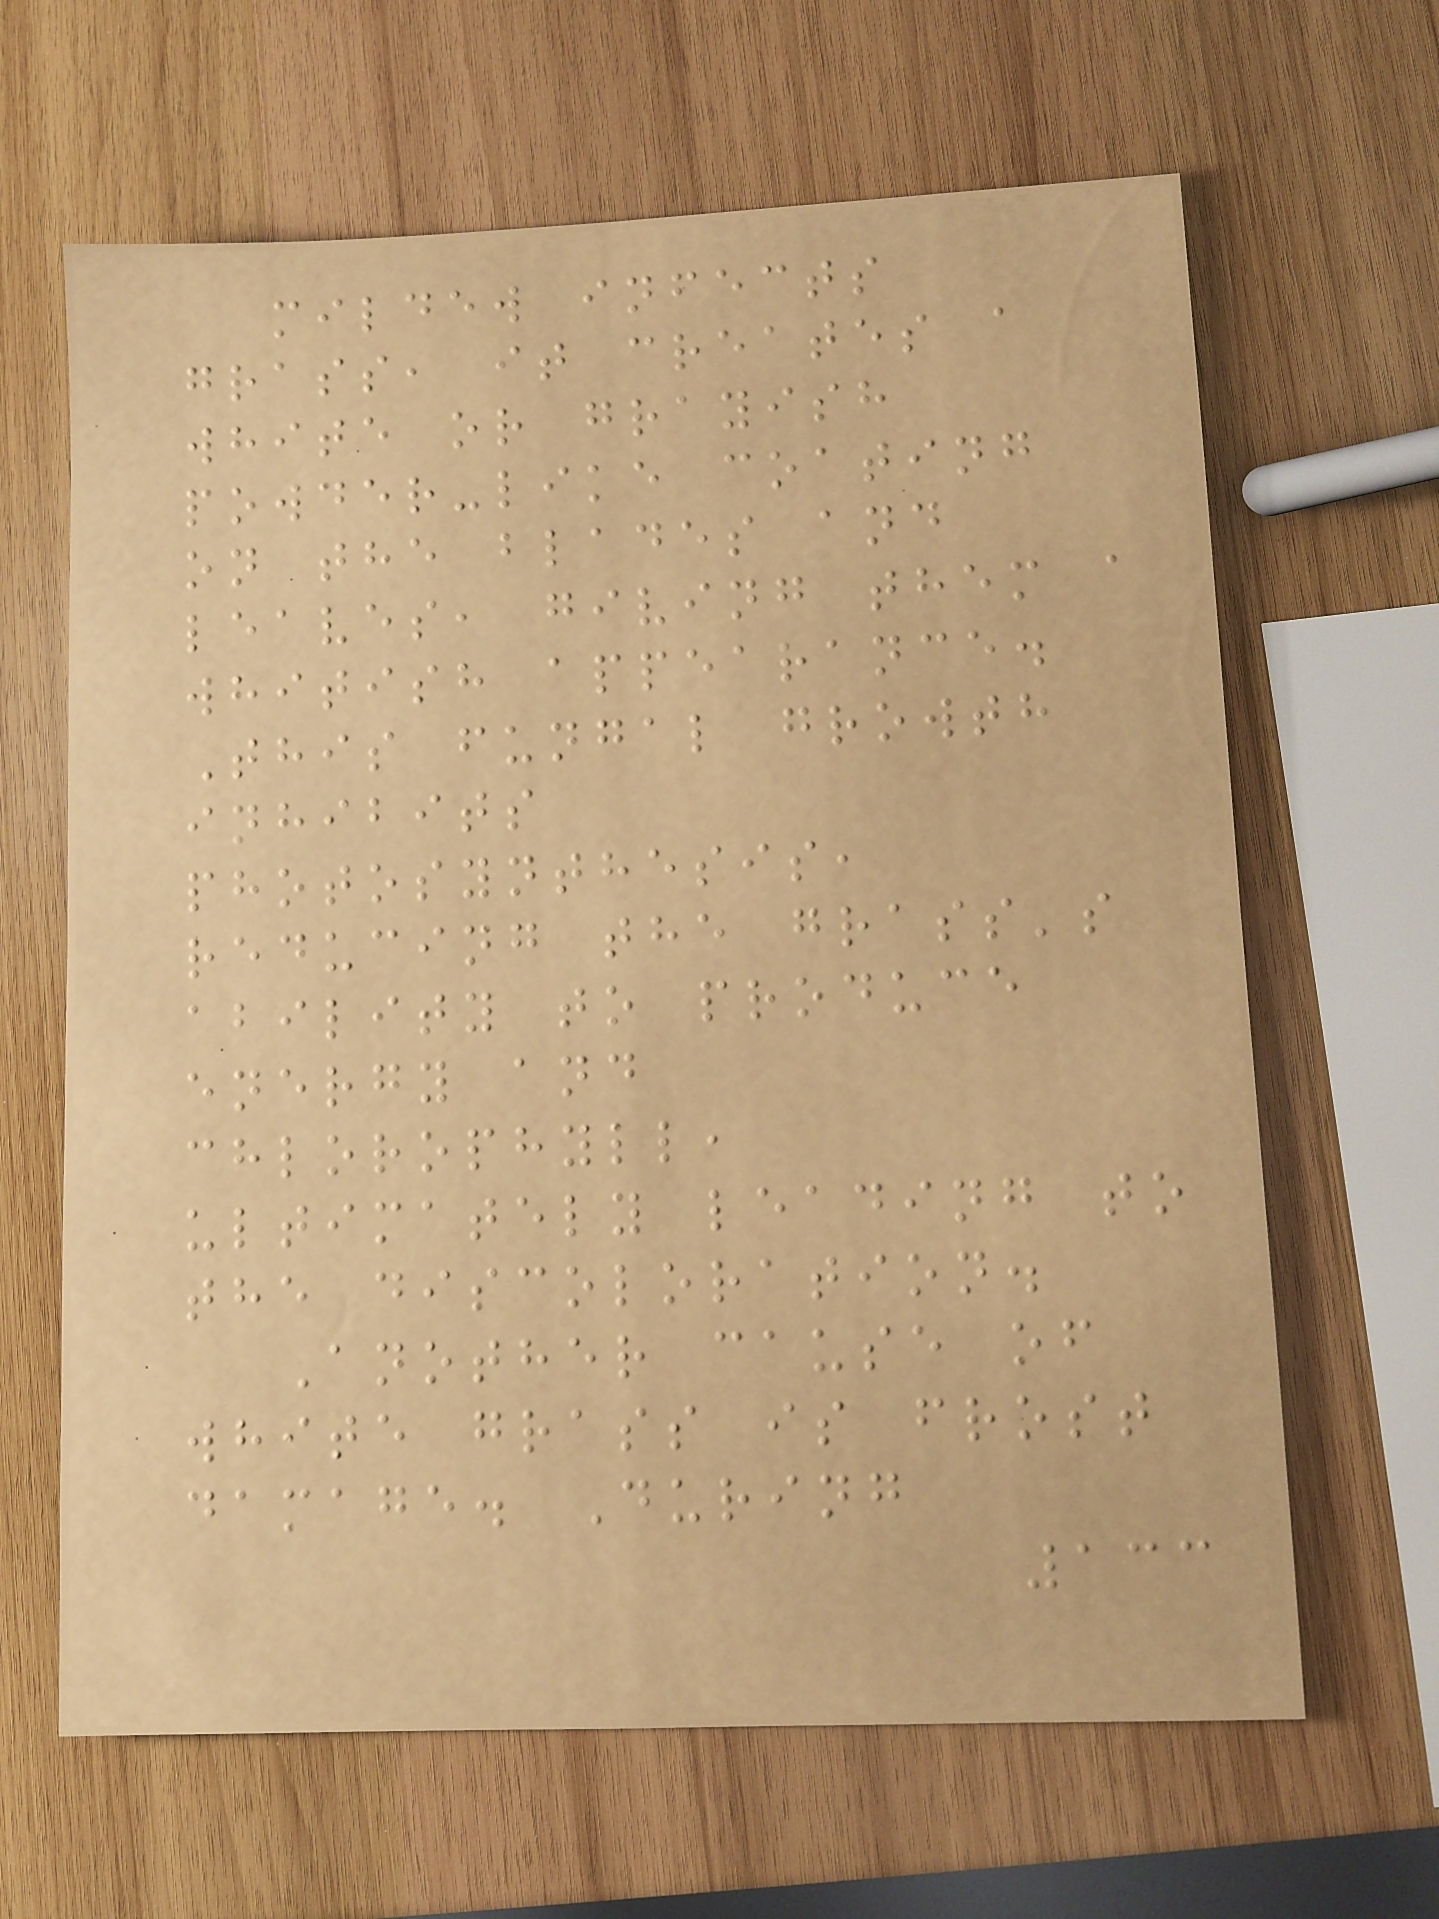mildew infects
grass, it creates a
white or grayish
powder-like coating
on the blades and
leaves, giving them a
whitish appearance.
This fungal growth
inhibits
photosynthesis,
reducing the grass's
ability to produce
energy and
chlorophyll,
ultimately leading to
the discoloration.
Another cause of
white grass is frost
damage. During
133
